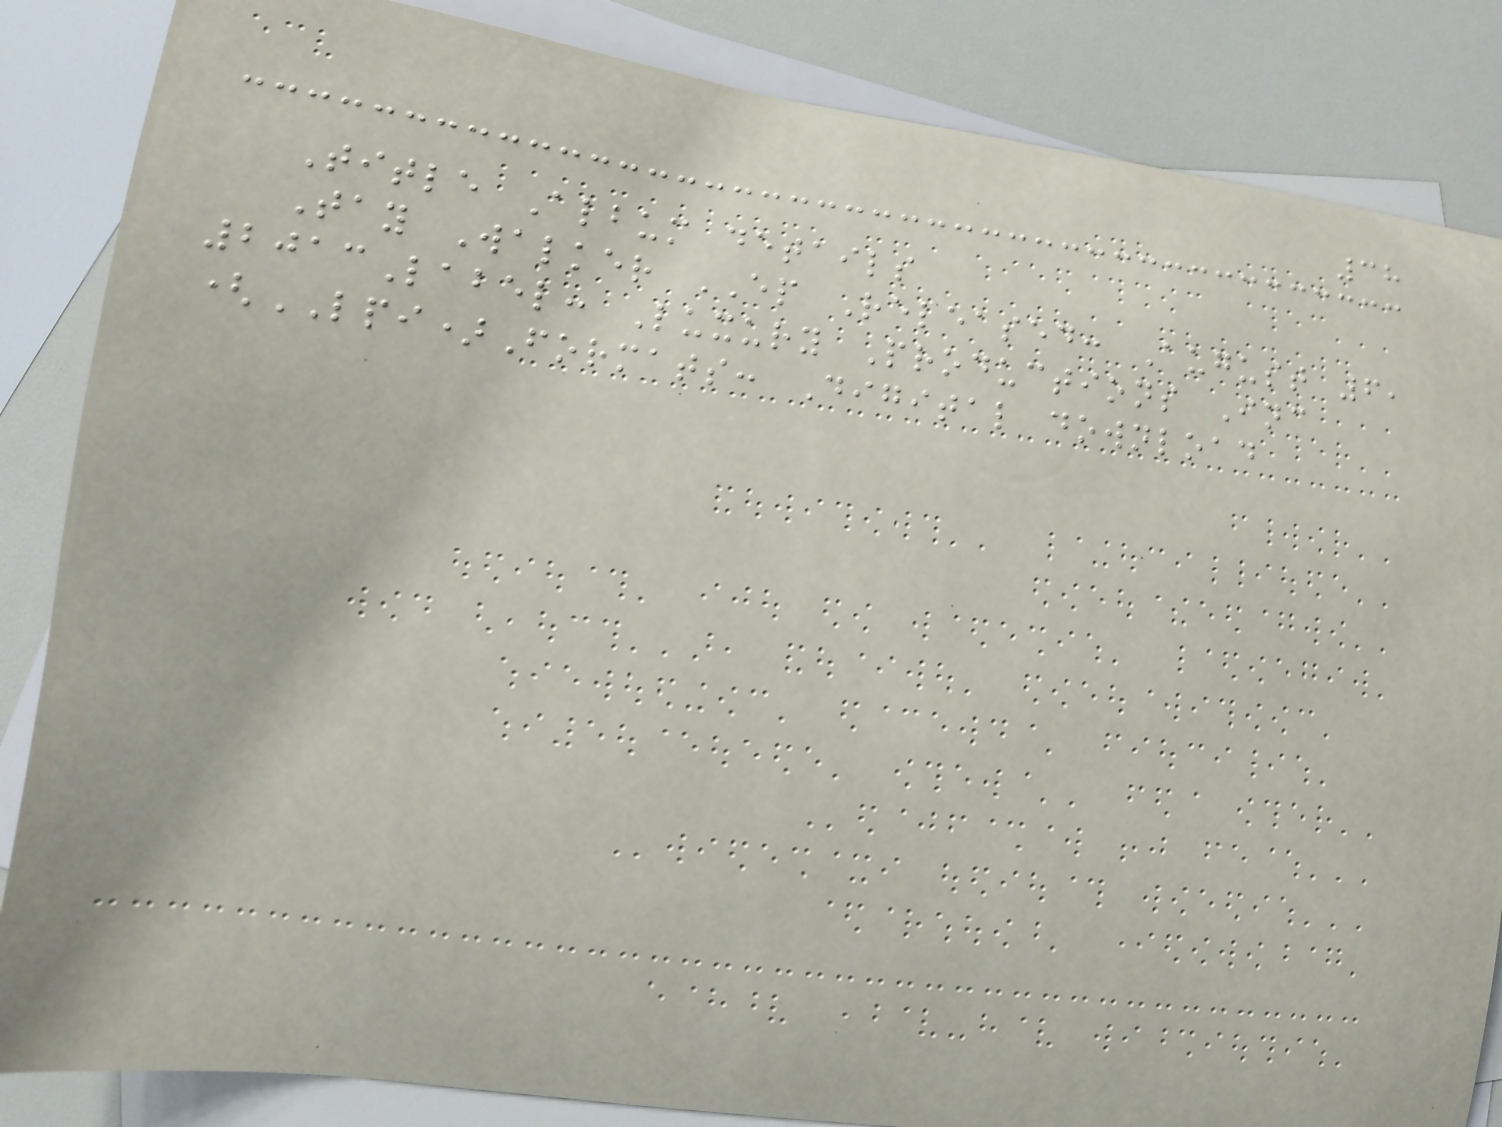38
Title Album details
Tay Walker EP Released: August 6,
2013Label: Luxury Productions Inc
(LPI)Formats: Digital download
